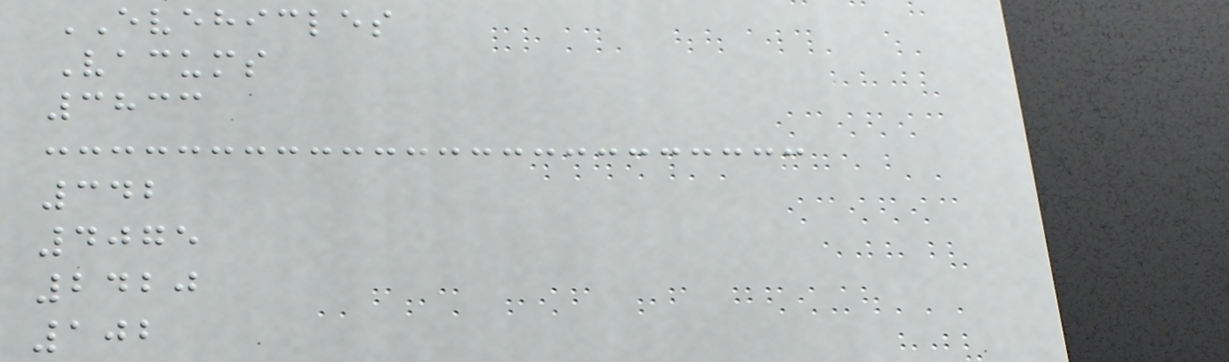EVEHICLES
Vacums
3833
342
4075
2420
102
